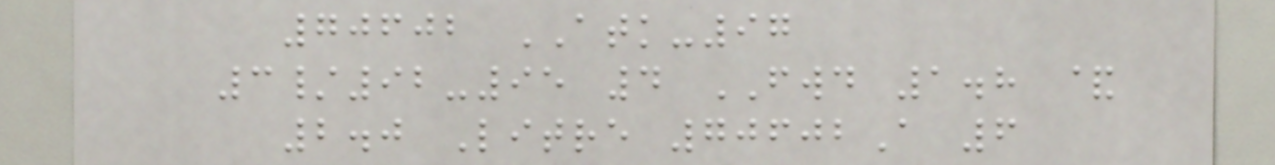70602 ATK-97
3/92-95 4 FWD 1.8 &
2.0 Litre 70602A 6
